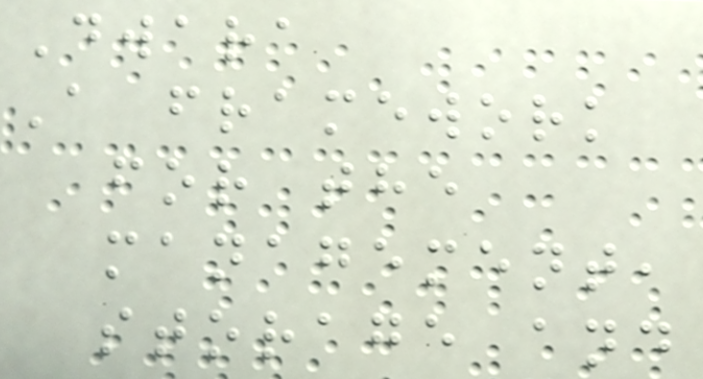Dwara
A framework
for the
management,
storage and
